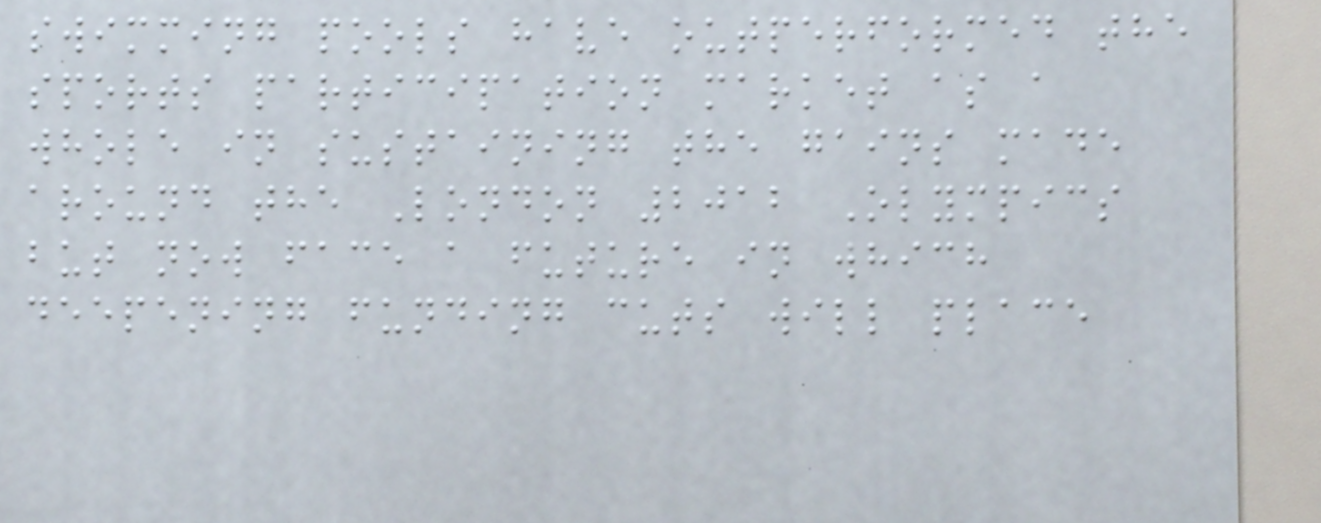swimming pools have outperformed the
sports participation market as a
whole in sustaining the gains made
around the London 2012 Olympics
but now face a future in which
deepening funding cuts will place
